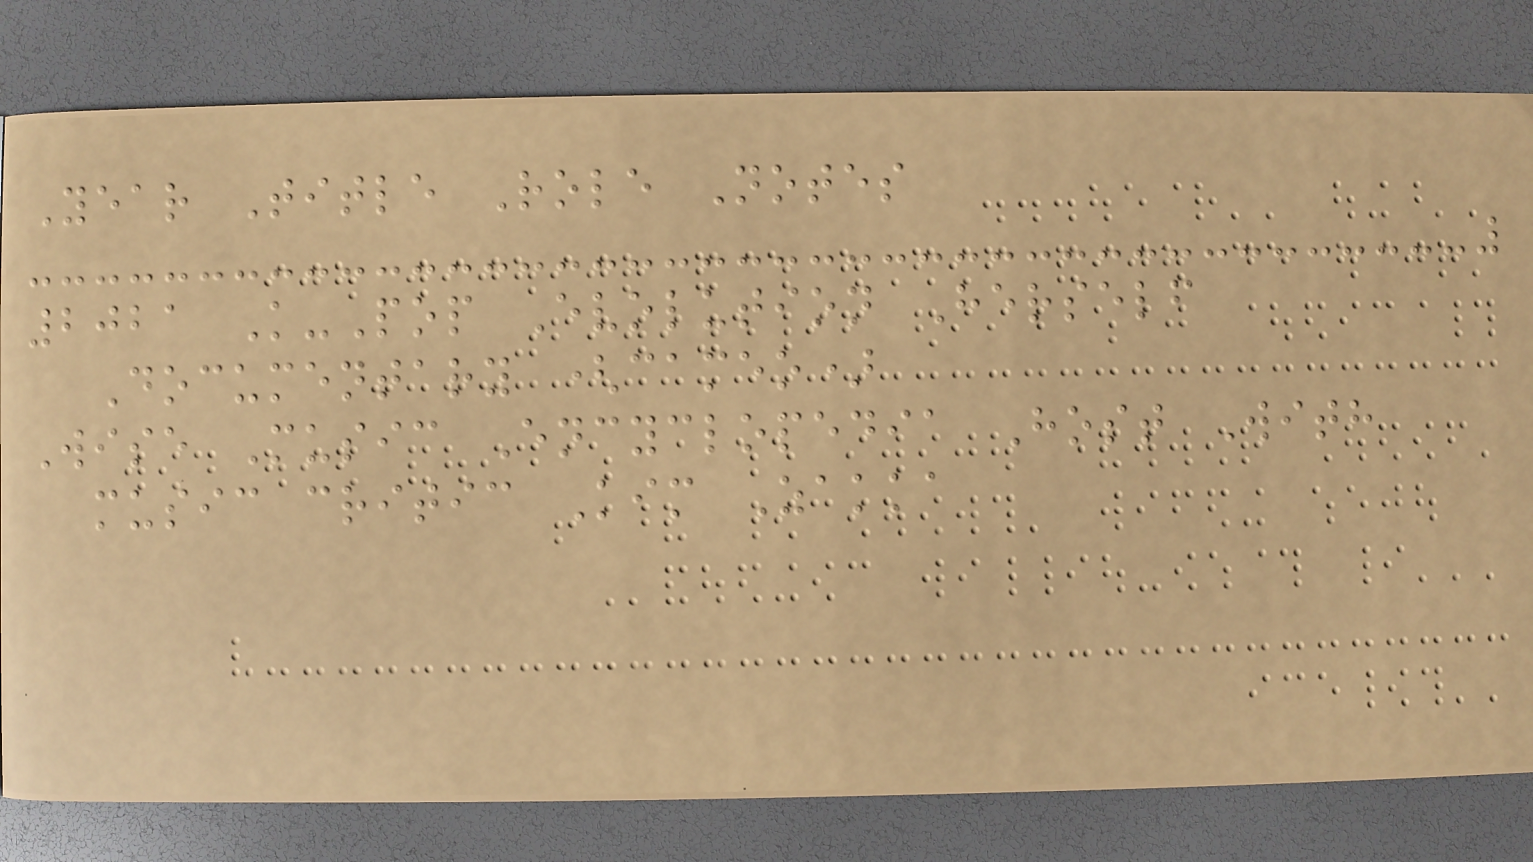Year Title Role Notes
2021 K-Pop Evolution Herself
Documentary (cameo)
Wise Music Encyclopedia Host With
music critic Kim Zakka
